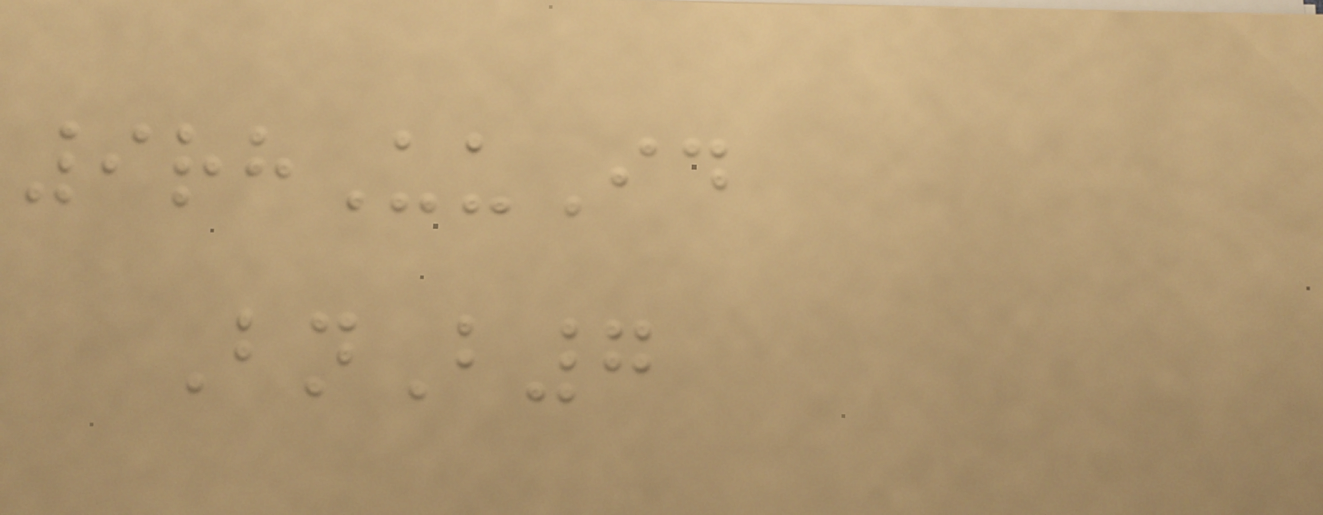9rhUuId
BnB7
